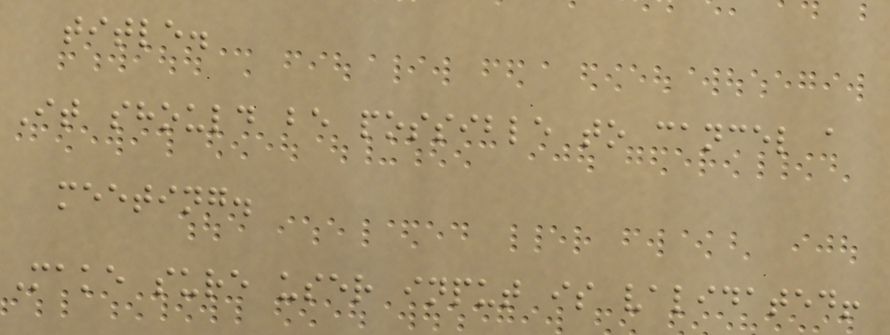title.
It should be possible to cancel a
meeting.
Make sure user input is validated!
